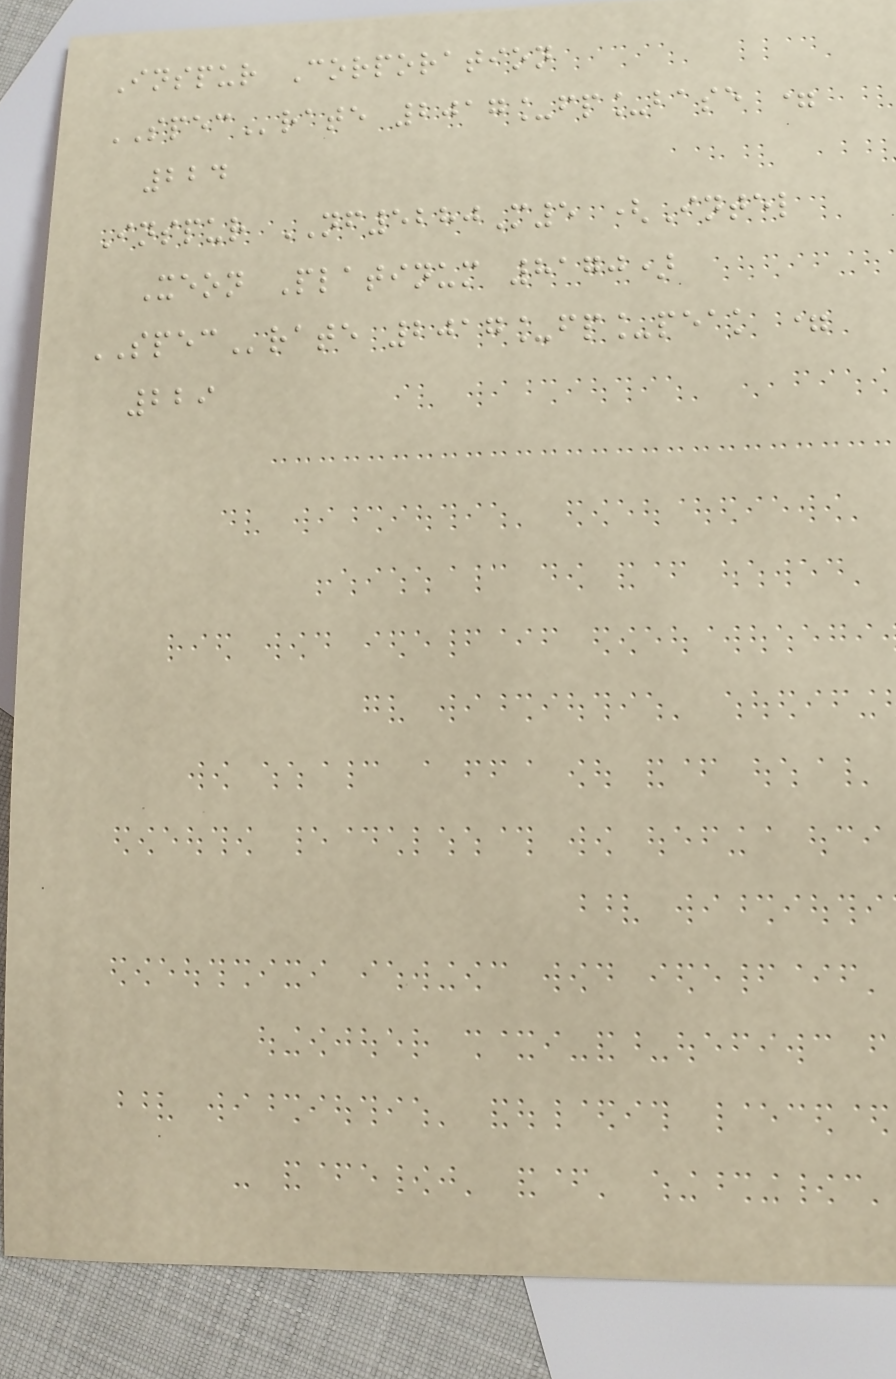Inspur Corporation
SPECrate 2017_fp_base =
224
Inspur NF5280M5 (Intel
Xeon Platinum 8170)
SPECrate 2017_fp_peak =
229
